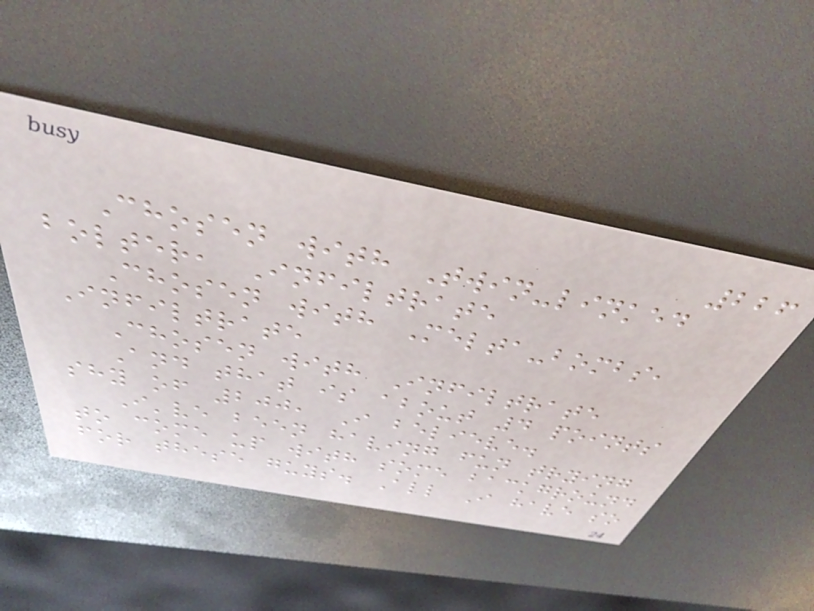226
Chosen with Twin-linked
bolter, Infiltrate
Chosen with Melta-bombs,
Infiltrate
Chosen with Infiltrate
And that is about 4 points
shy of 200, I believe.
I've been having fun trying
to come up with some background
for these guys. All I have so
